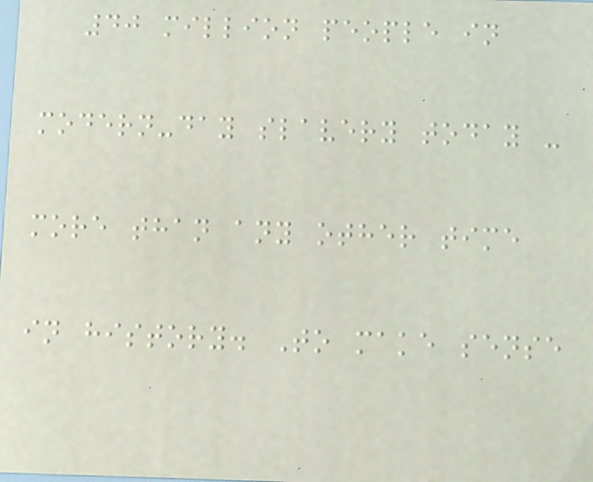40 million people in
modern-day slavery today -
more than any other time
in history. To make sense
